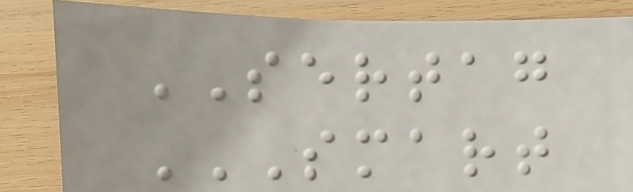SERTAG
SMART
